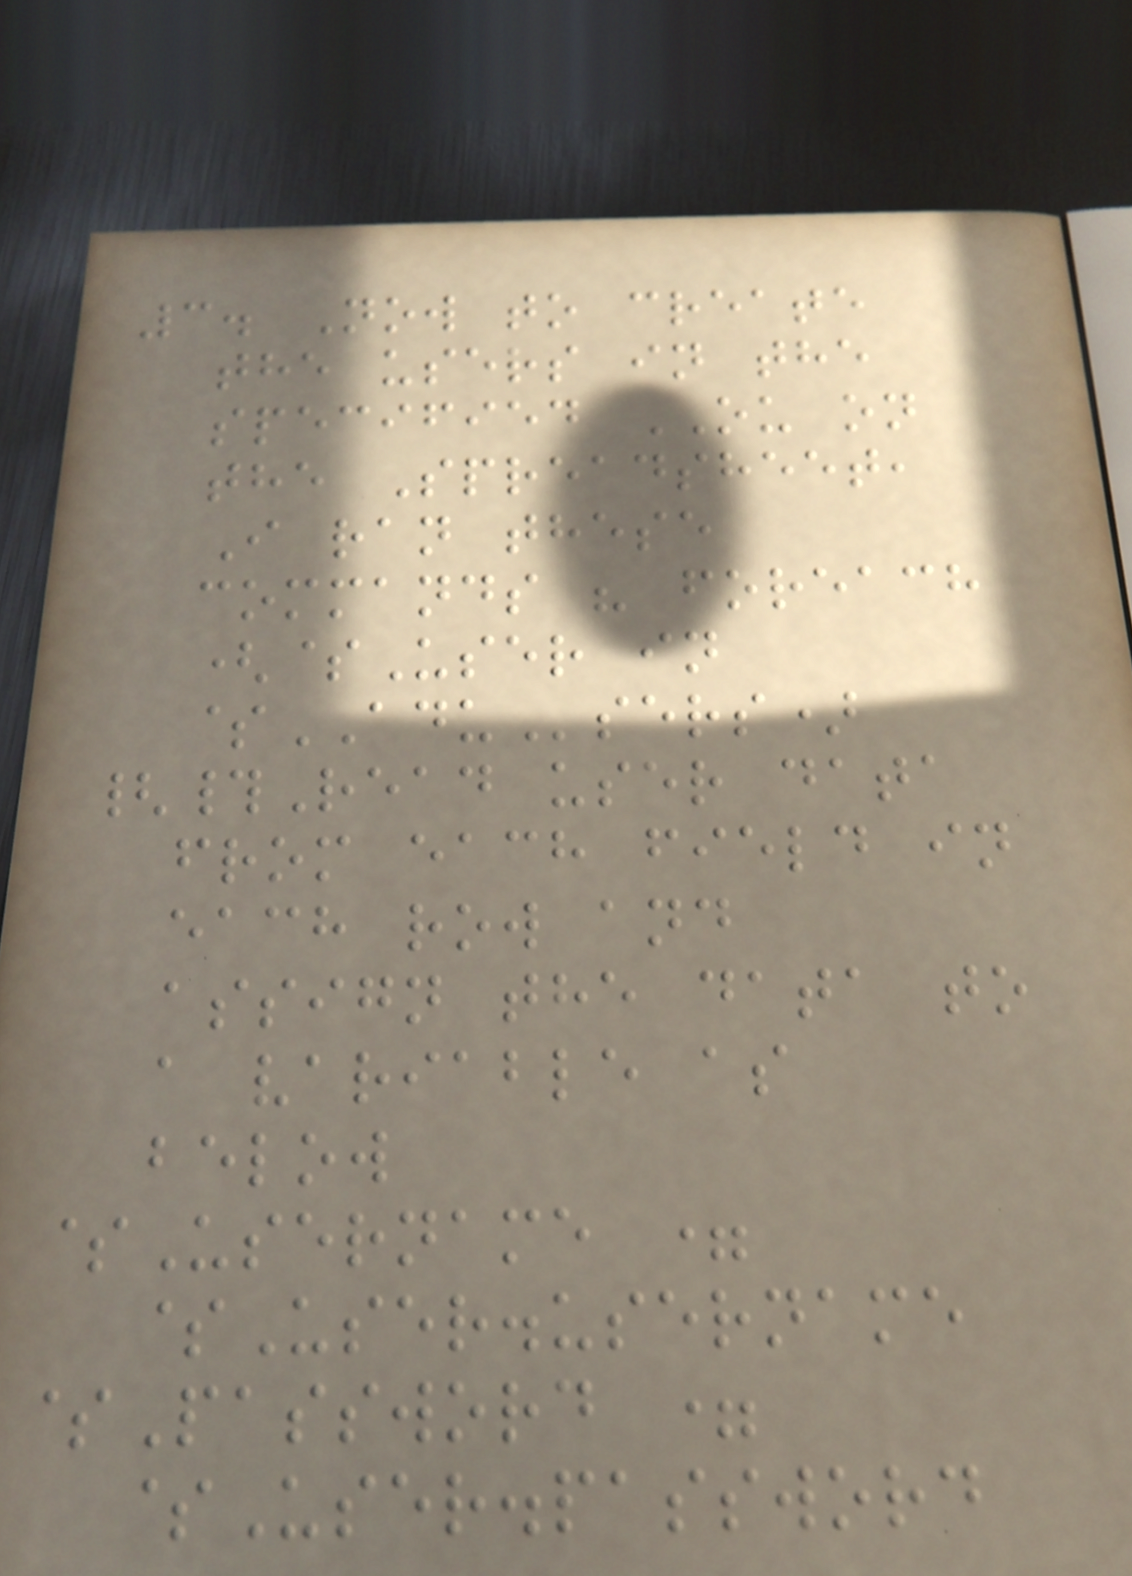3. Now to create
the users in the
specified OU on
the Spreadsheet,
I ran these
commands " foreach
($User in
$ADUsers)
{#Read user data
from each field in
each row and
assign the data to
a variable as
below
$Username =
$User.username
$Password =
$User.password
